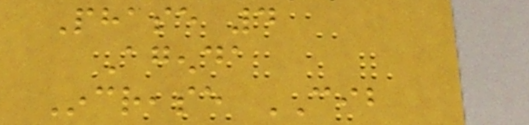Phase 4
Agenda
Increase CIB
